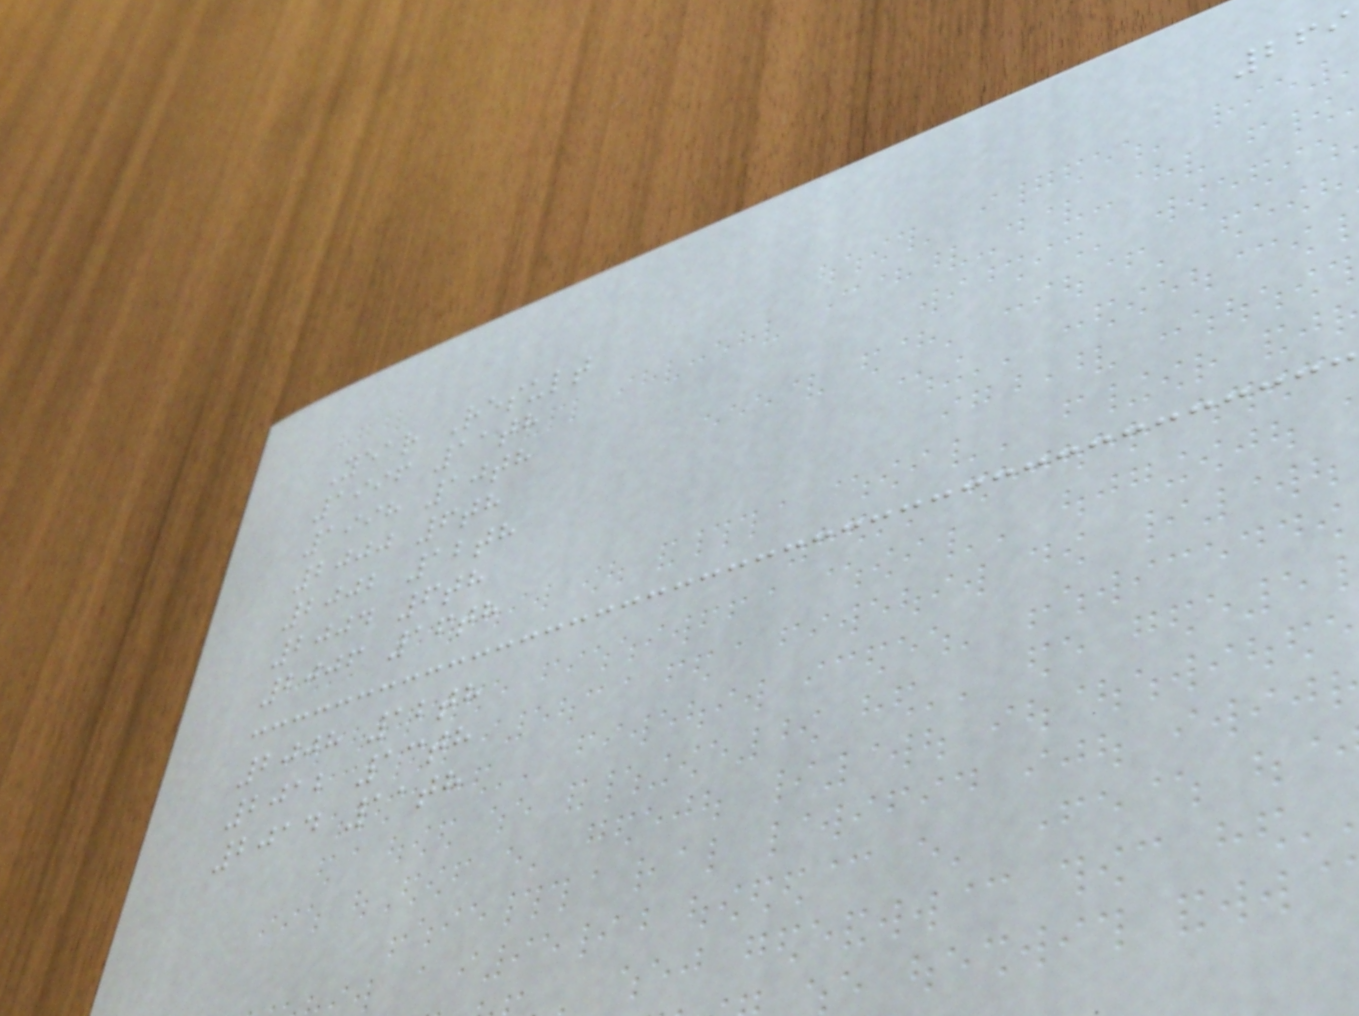269
Year Result
1996 11th
1998 10th
2000 6th
2002 12th
2004 6th
2006 16th
2008 12th
2012 13th
2014 11th
